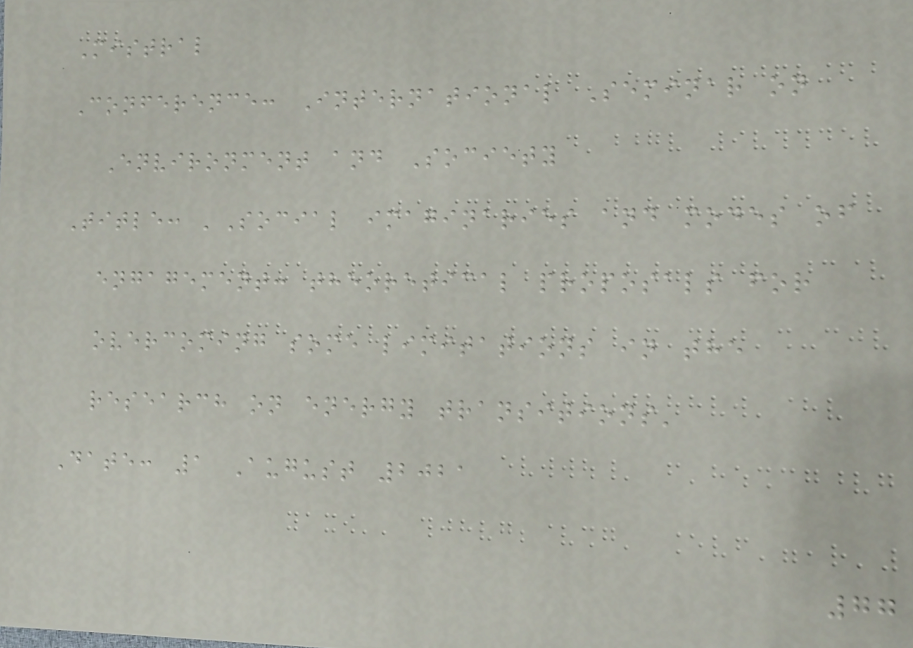Mistral
Conference: International Seminar on
Environment and Society
Title: 'Social imaginaries and modes of
engagement: theoretical proposals for
overcoming some limitations in the
research on energy transitions'
Date: 1 August 2021
77
